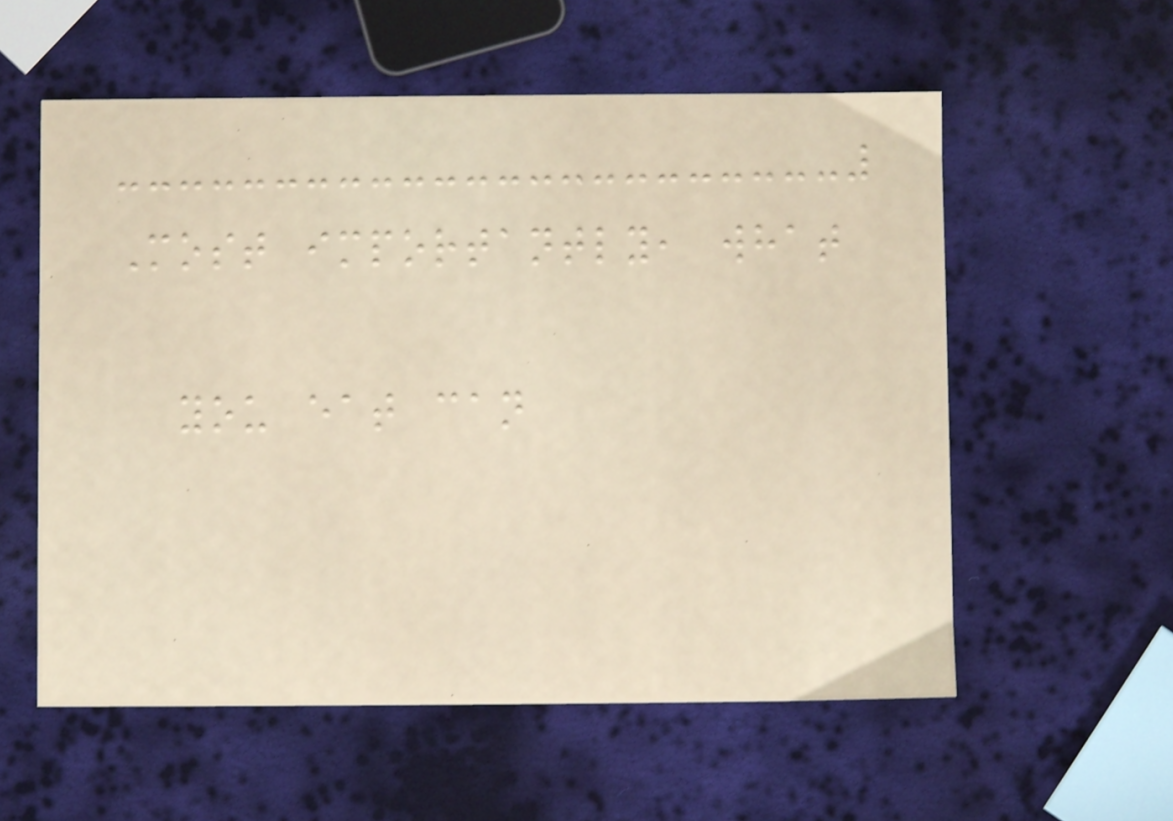Most importantly, what
you eat can
